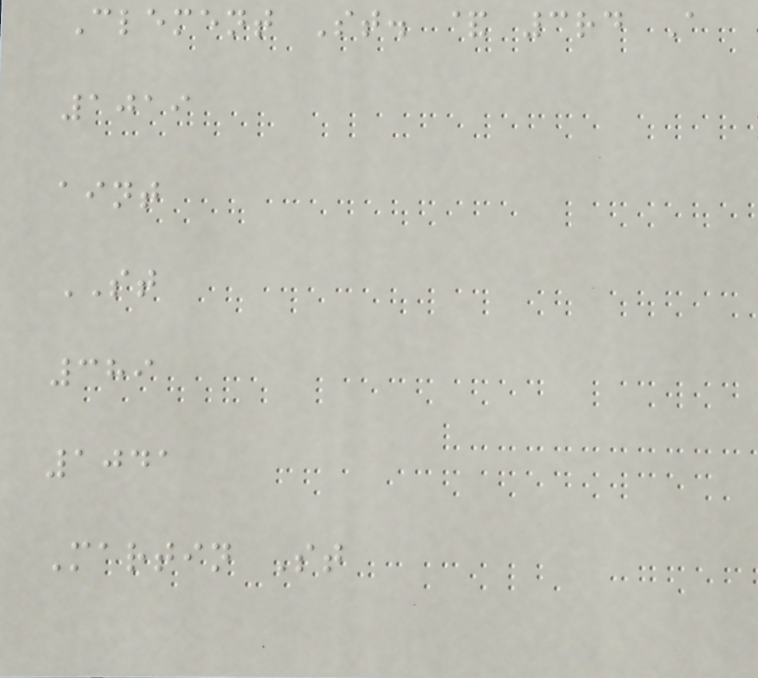Clement St. & 3rd A
1019
aint
ST
389
1041
Martin St
